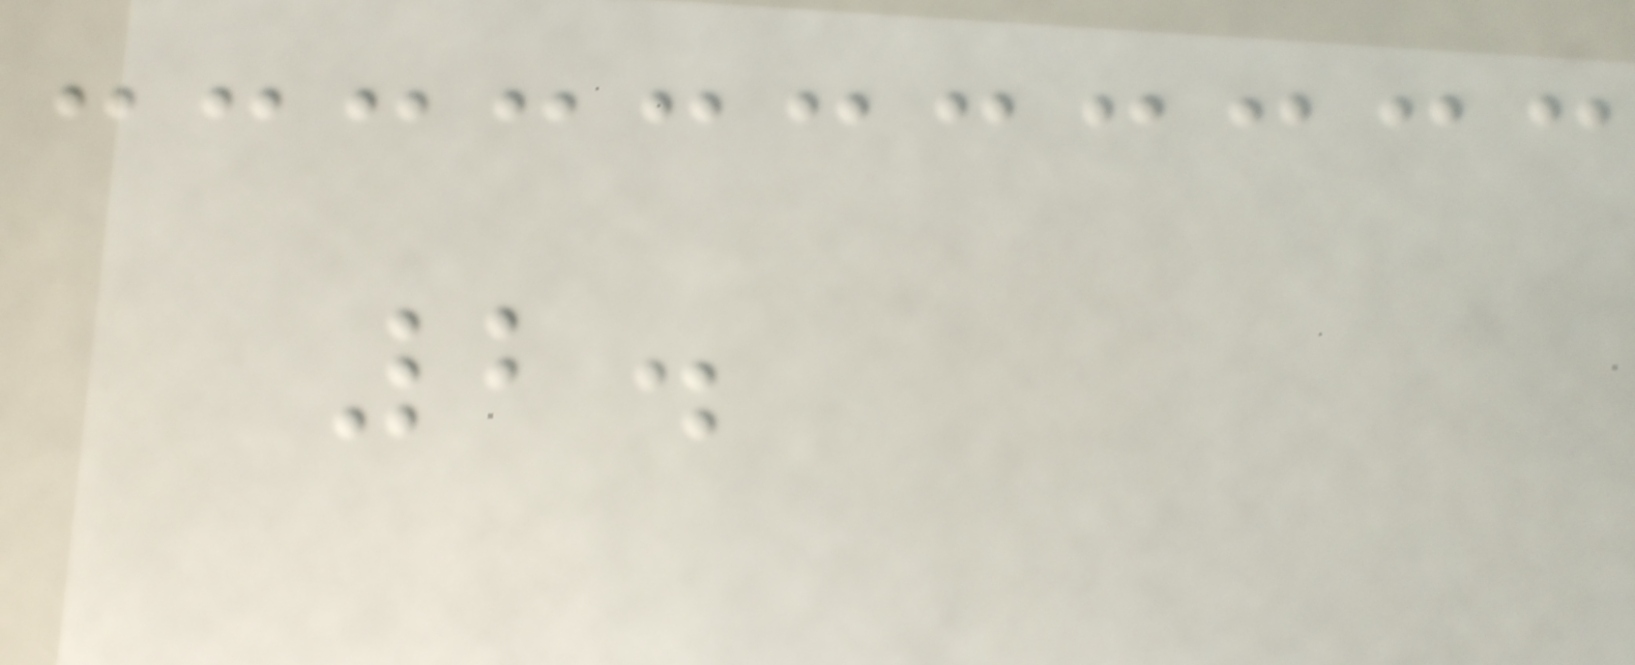2.
